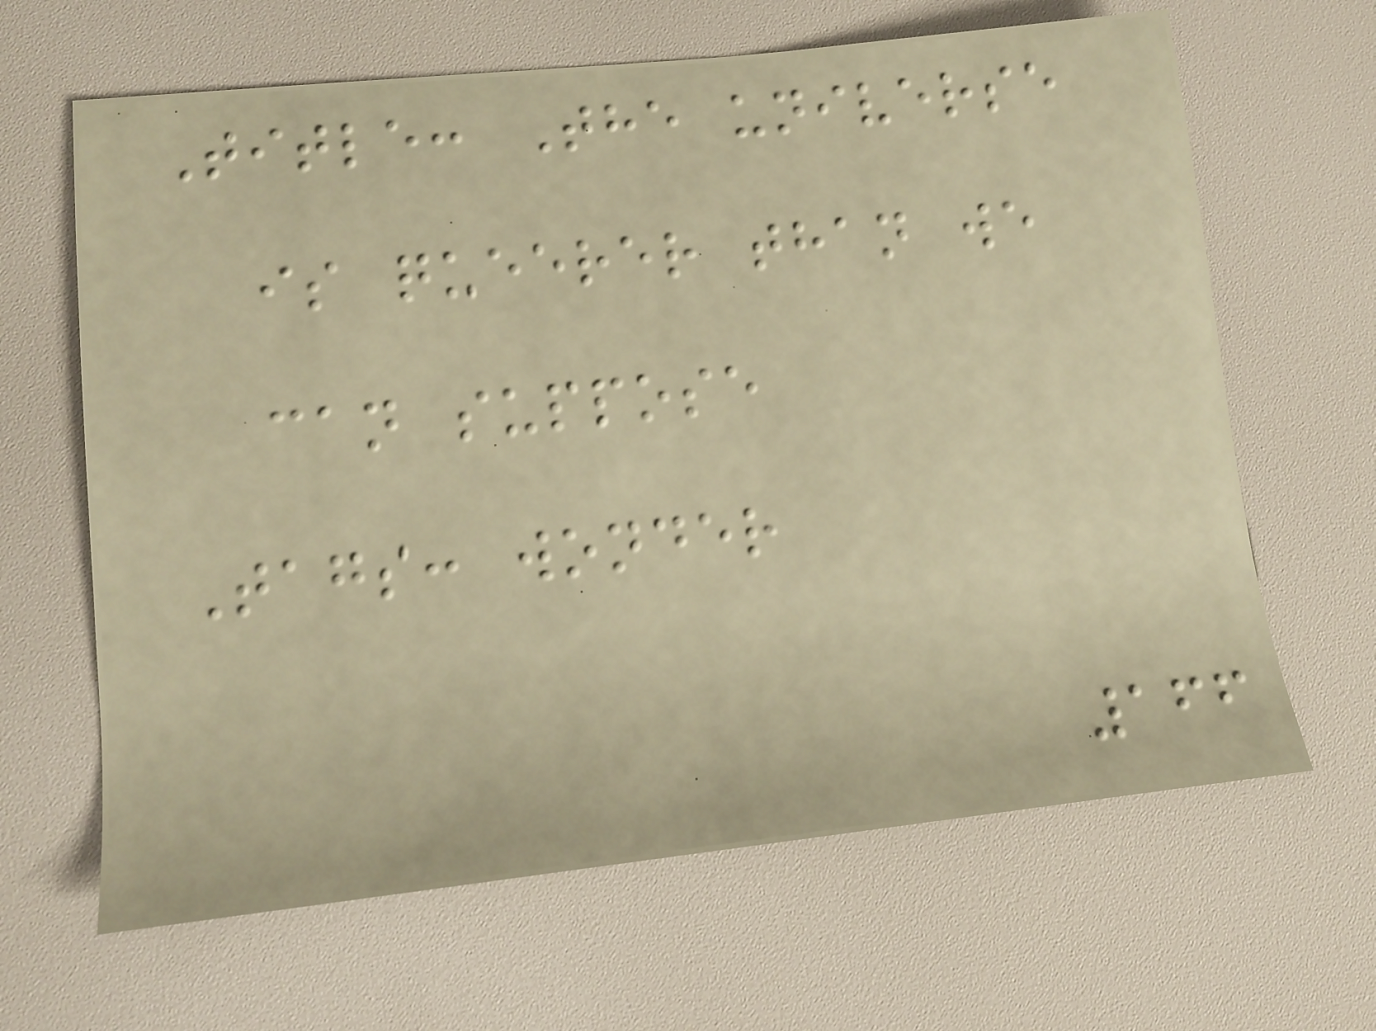Title: The universe
is queerer than we
can suppose
Tags: wonder
166
